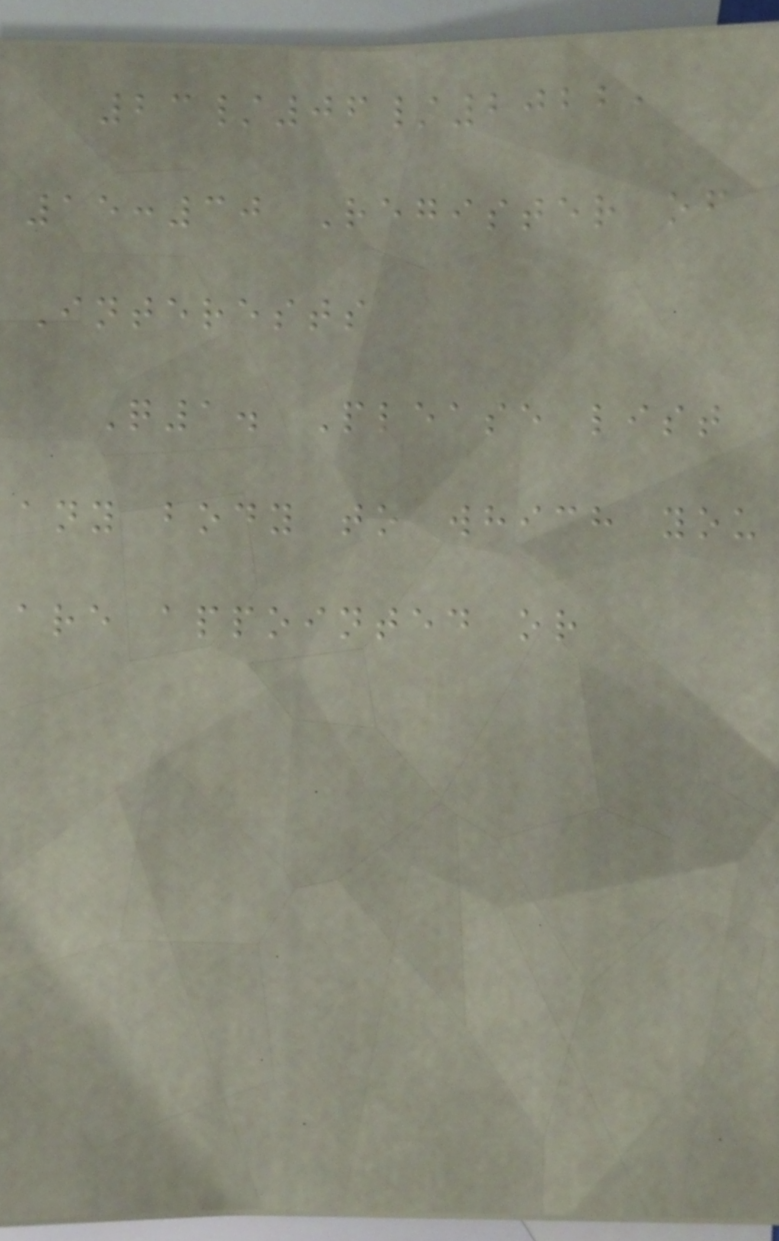23/06/2022,
15:30 Register of
Interests
Q1. Please list
any body to which you
are appointed or
